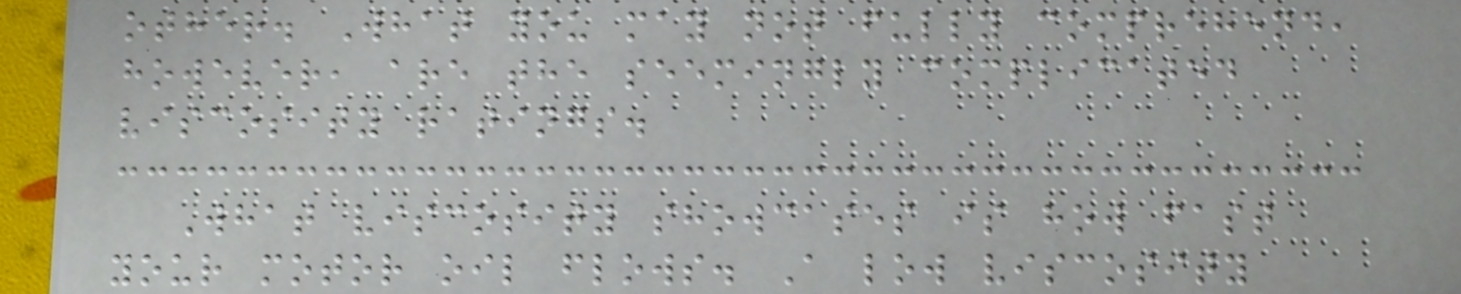other. What you may not fully comprehend,
however, are the seemingly complicated
viscosity ratings.
What viscosity showcases is how fast
your motor oil flows. A low viscosity
